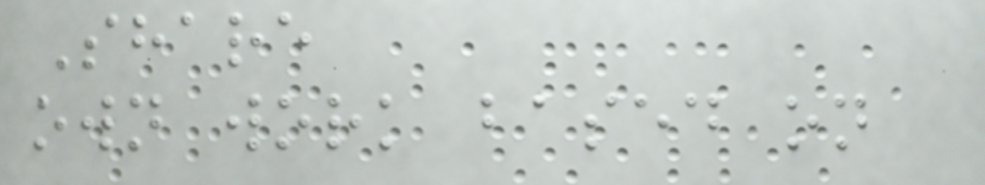Share
own work based on
